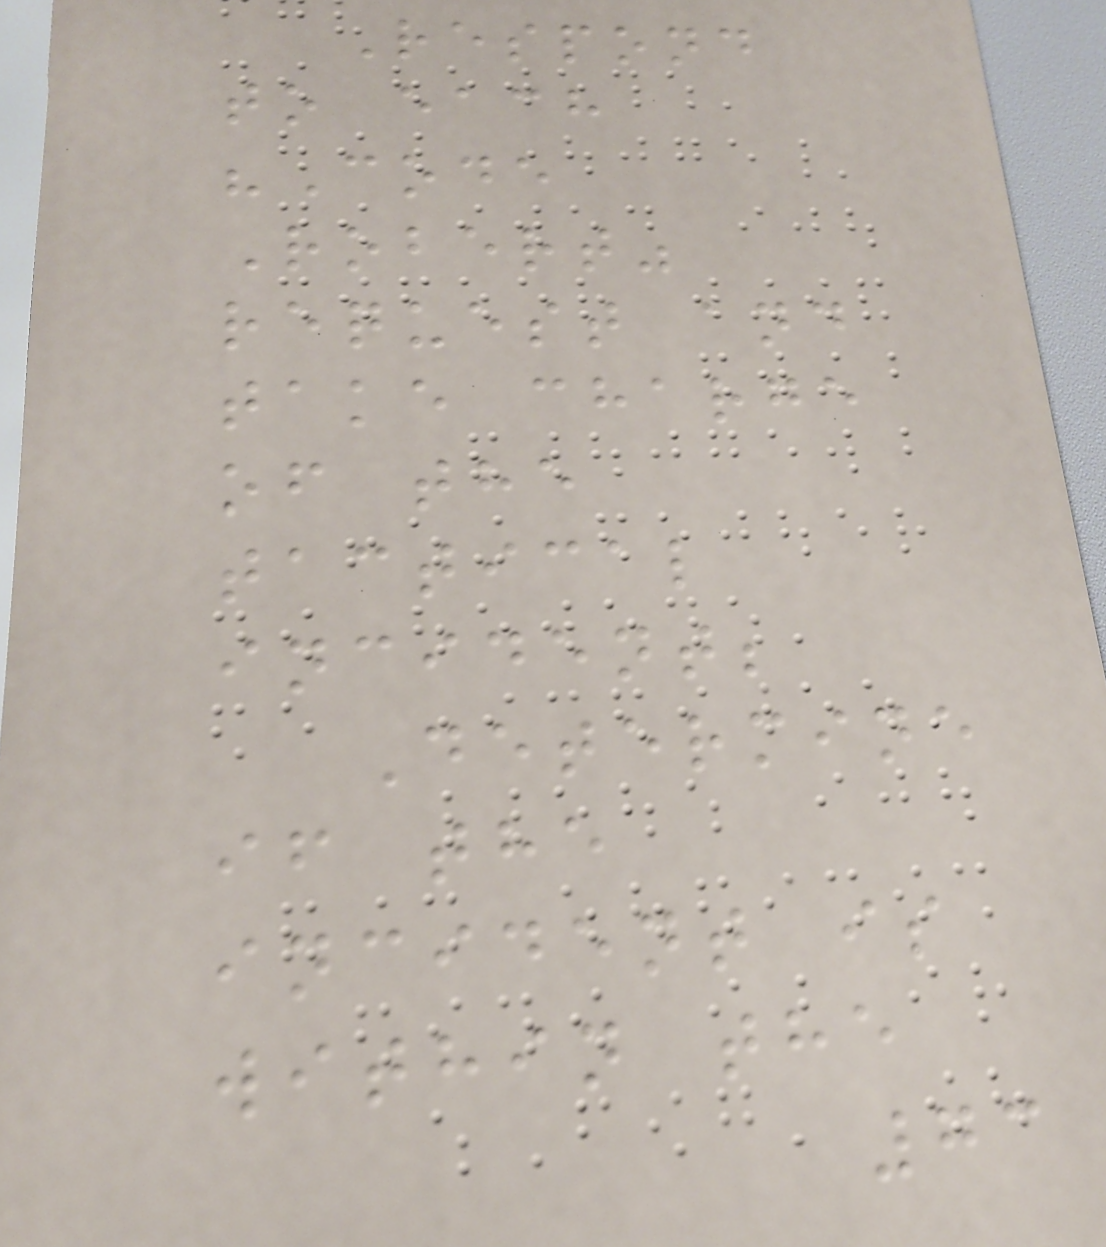Respond
to each
"Code
Robert"
request and
take charge
of the
tactical
incident;
Determine
if the
incident is
within the
73
